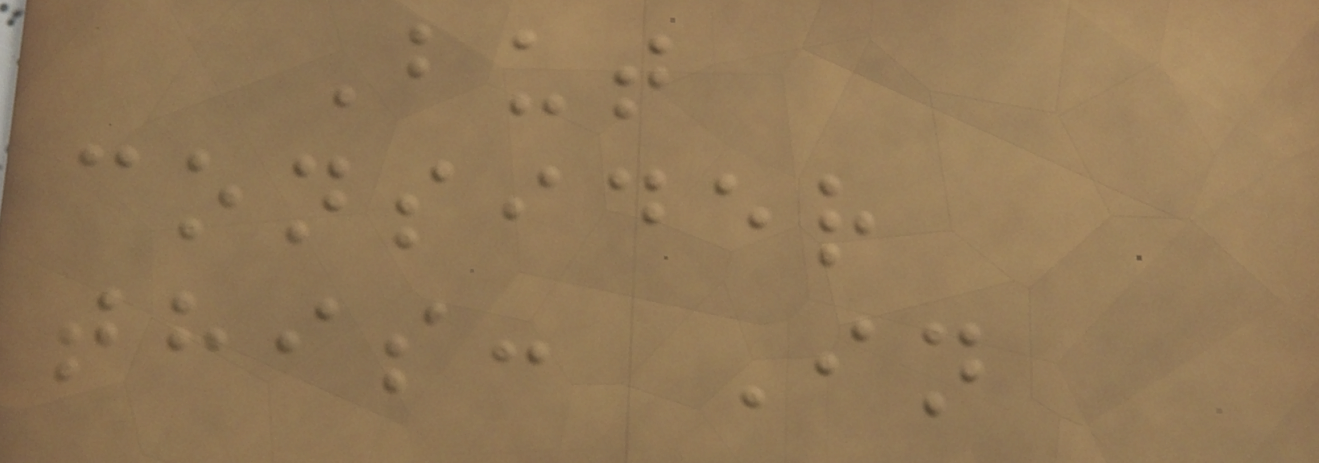But
consider
this: In
